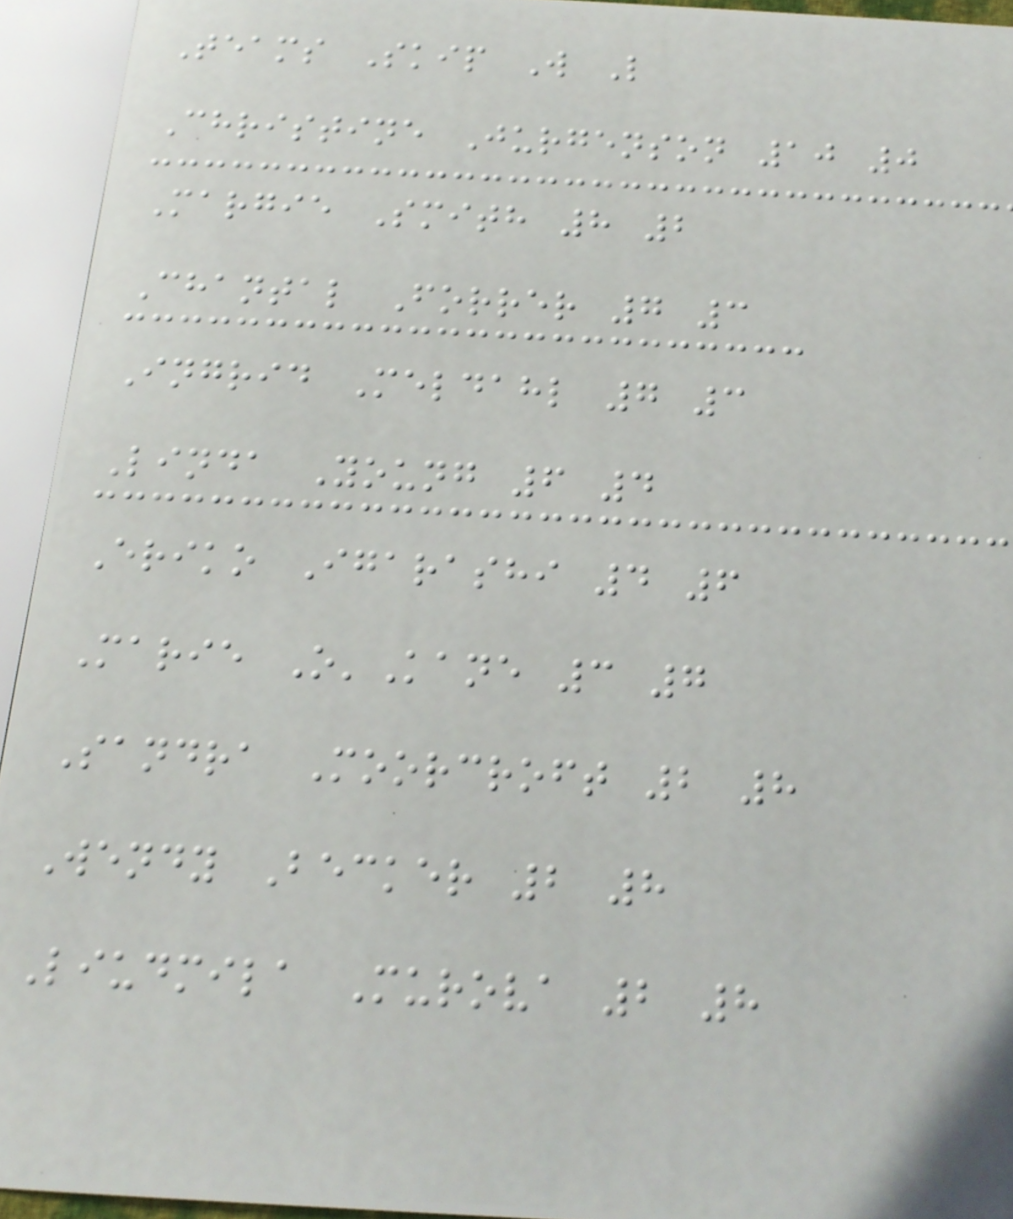Teams Skip W L
Christine Jurgenson 10 0
Margie Smith 8 2
Chantal Forrer 7 3
Ingrid Meldahl 7 3
Linda Young 6 4
Eriko Igarashi 4 6
Marie O'Kane 3 7
Sandra Moorcroft 2 8
Wendy Becker 2 8
Liudmila Murova 2 8
